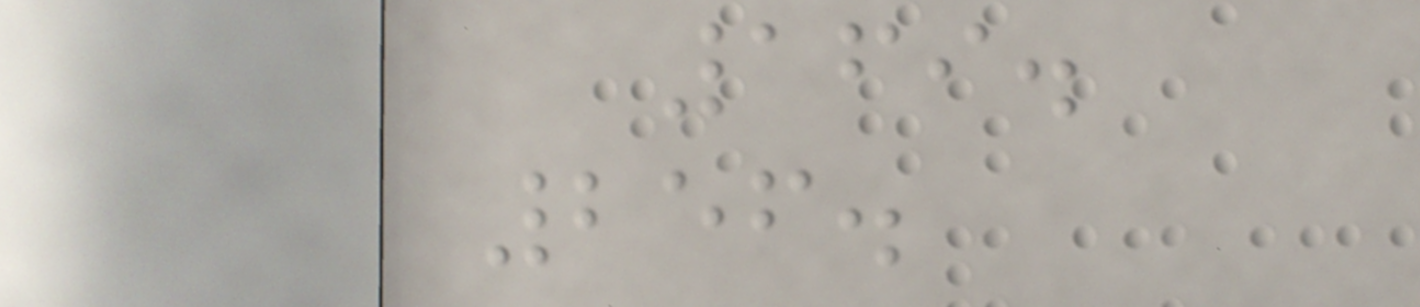169.
256.
